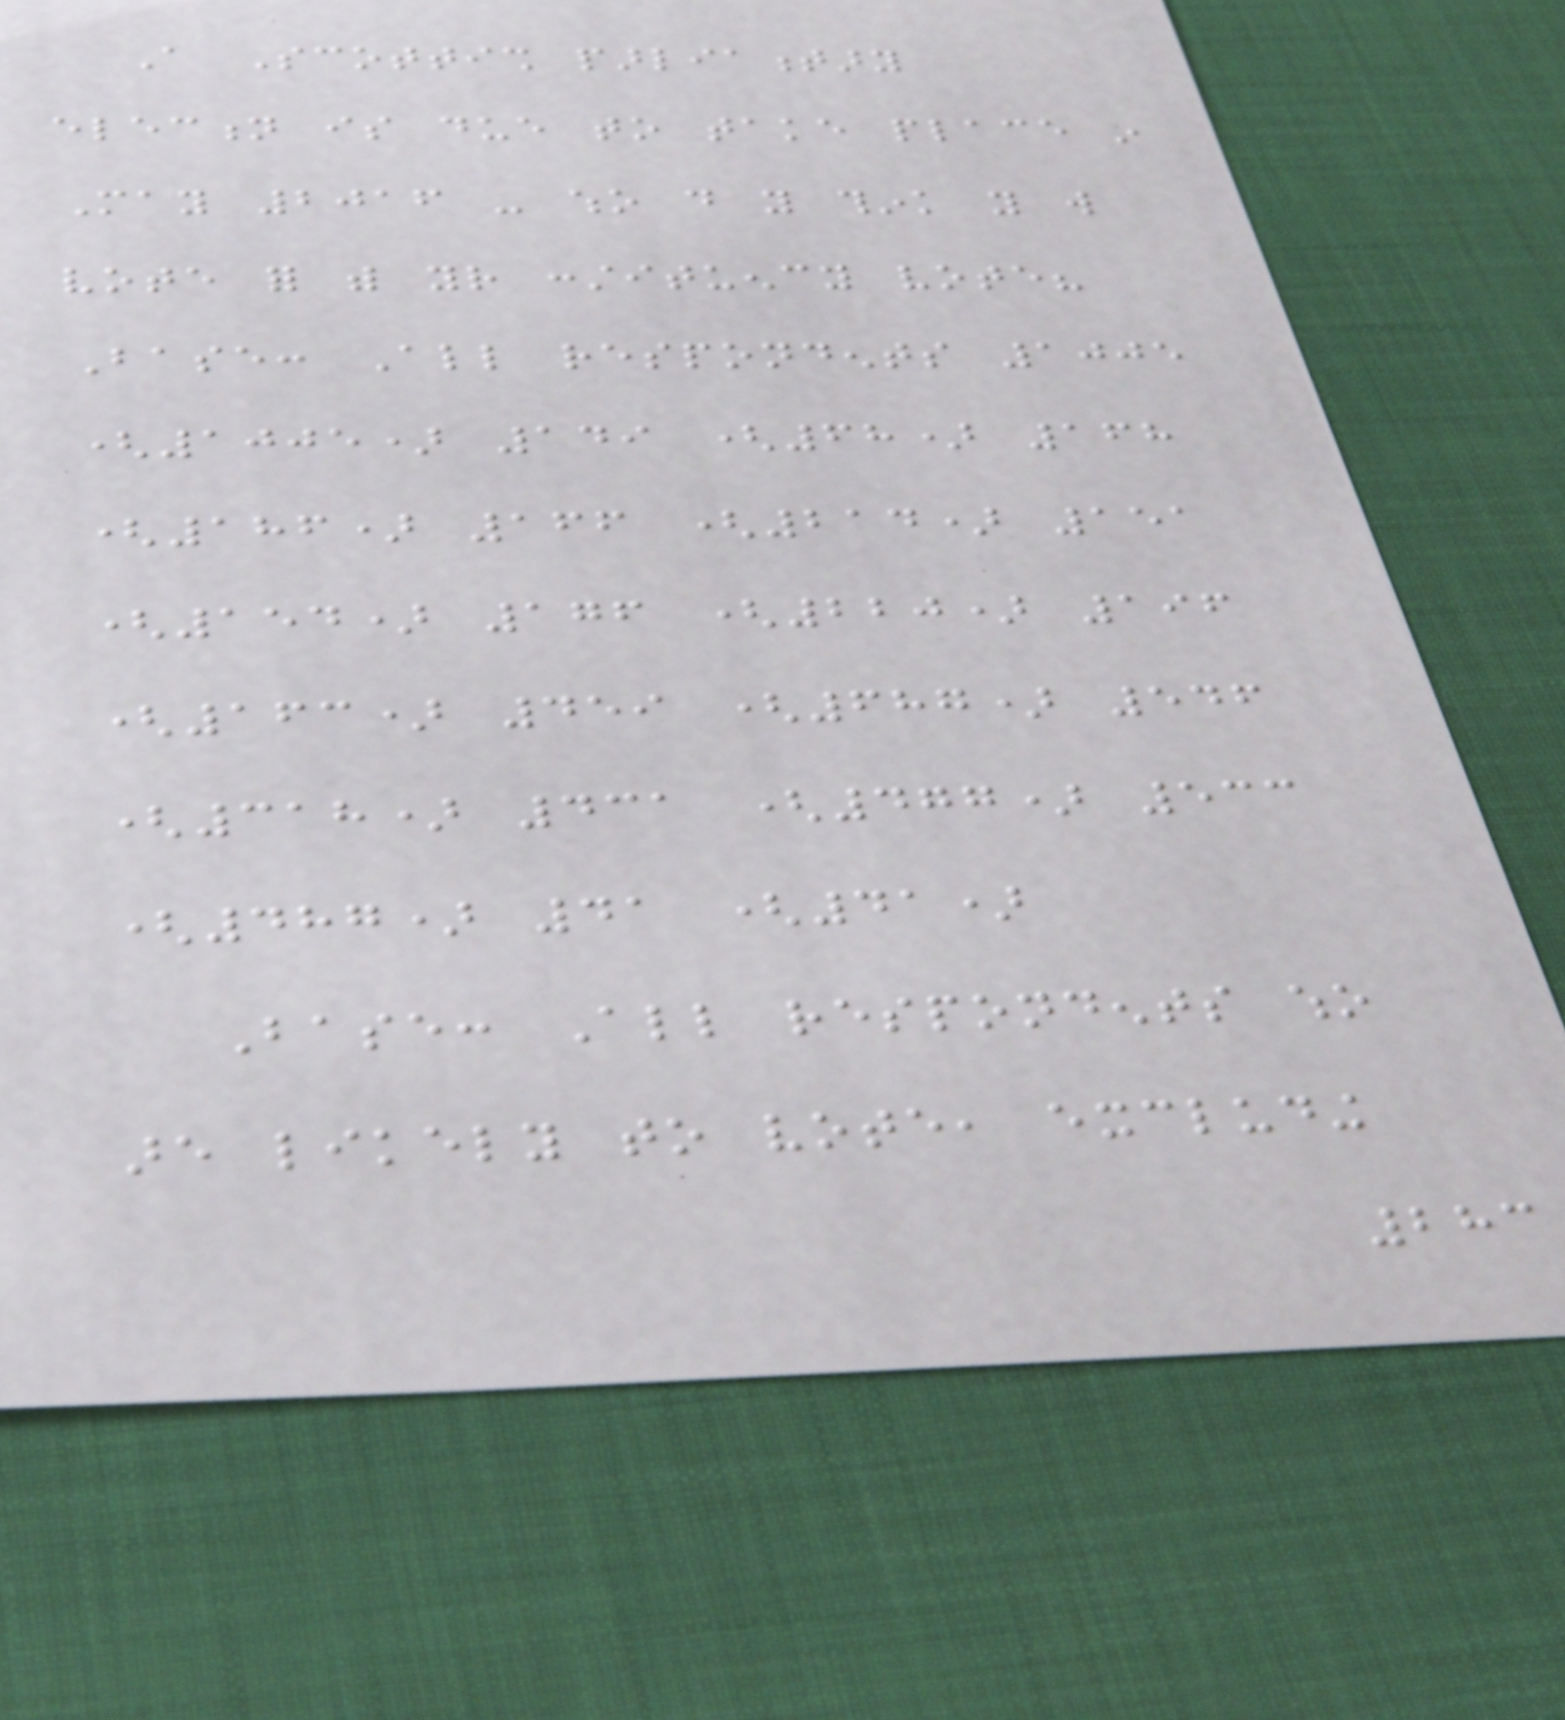A Scottish parliamentary
election is due to take place in
May 2016 - who do you think you will
vote for with your constituency vote?
Base: All respondents 1005
(1005) 149 (68) 168
(186) 166 (214) 151
(154) 176 (220) 196
(163) 459 (687) 546
(318) 431 (477) 533
(487) 41 (41)
Base: All respondents who
are likely to vote, excluding
283
